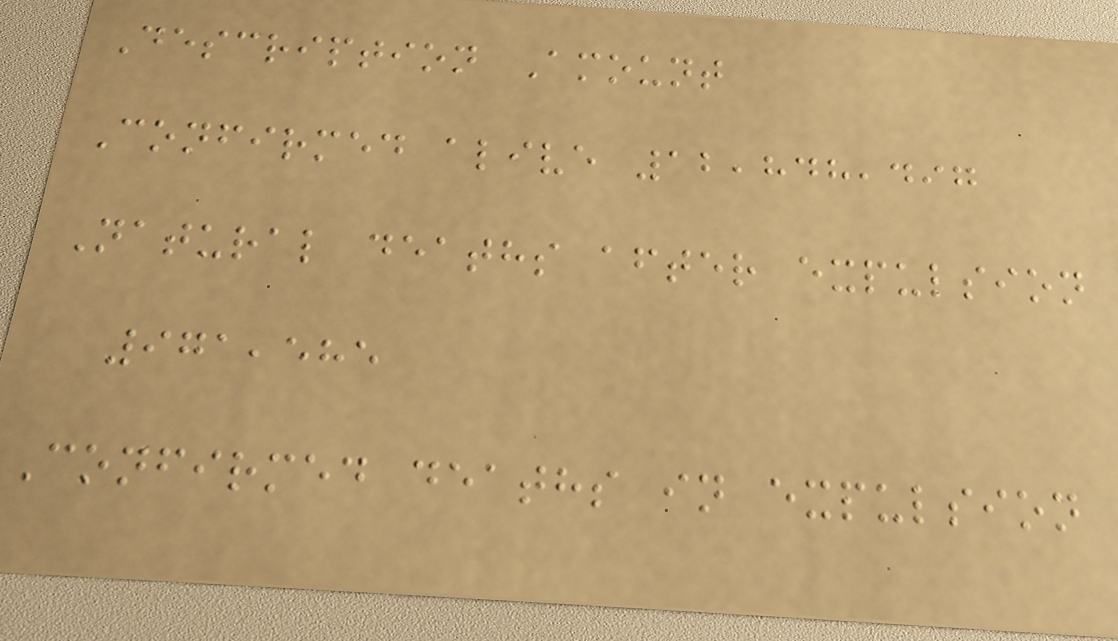Description Amount
Confirmed alive 12,848,497
Natural deaths after expulsion
971,585
Confirmed deaths in expulsion
